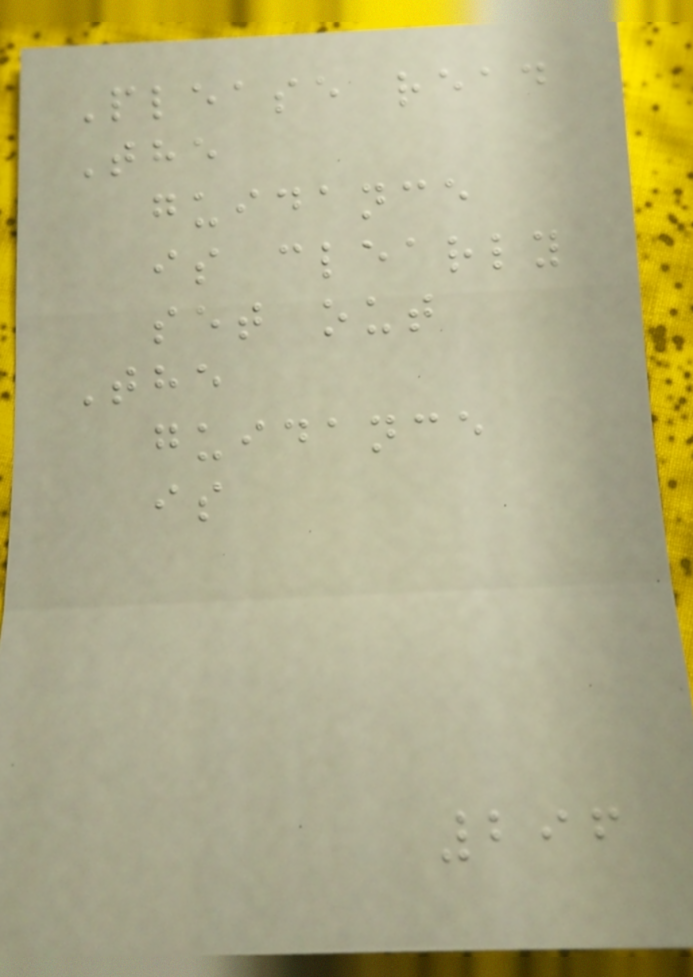Please read
The
guidance
is clearly
set out
The
guidance
is
296
